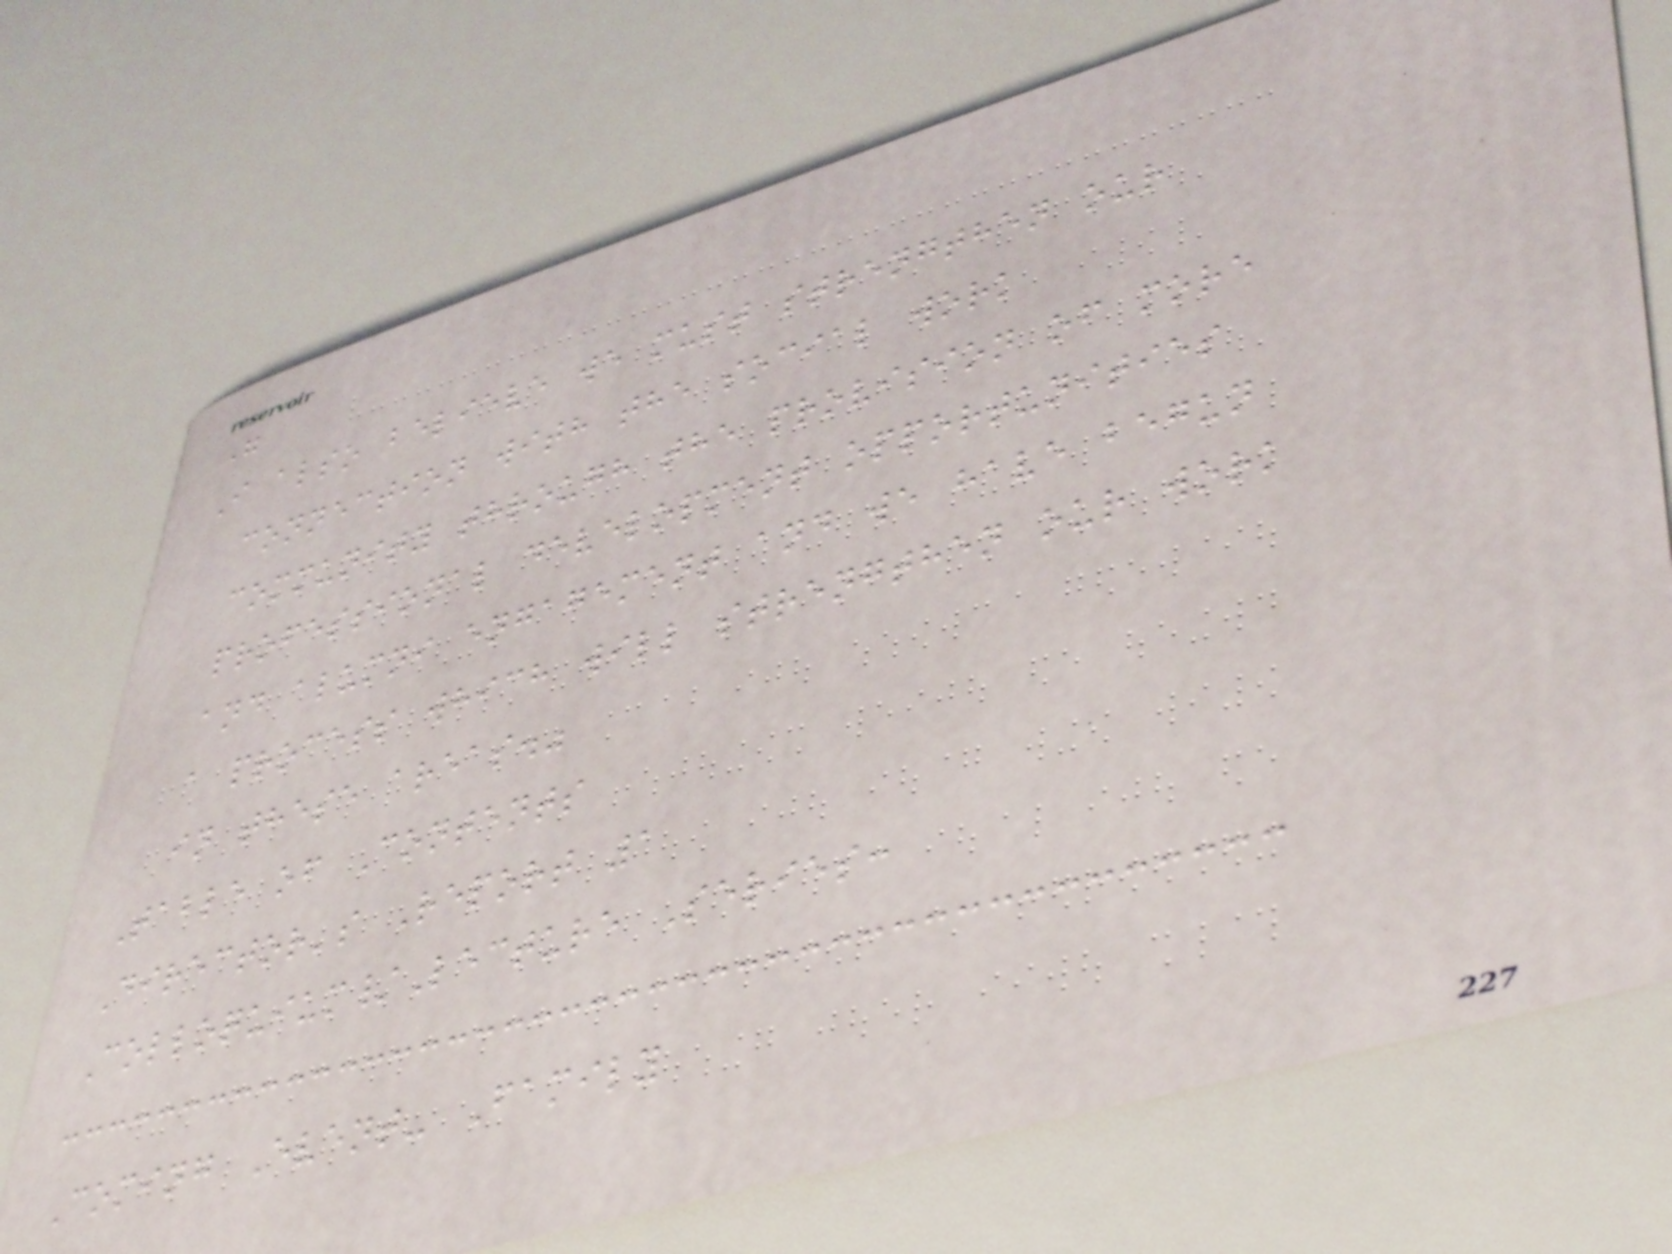"
I also believe we must strengthen our
connection with the social work
community through the provision of more
professional development opportunities
and alumni engagement and we have begun
a process which will strengthen our work
in these areas."
Table of Contents
Director's Report 1
Colloquium/Lecture Series:
Coming Event- Family
